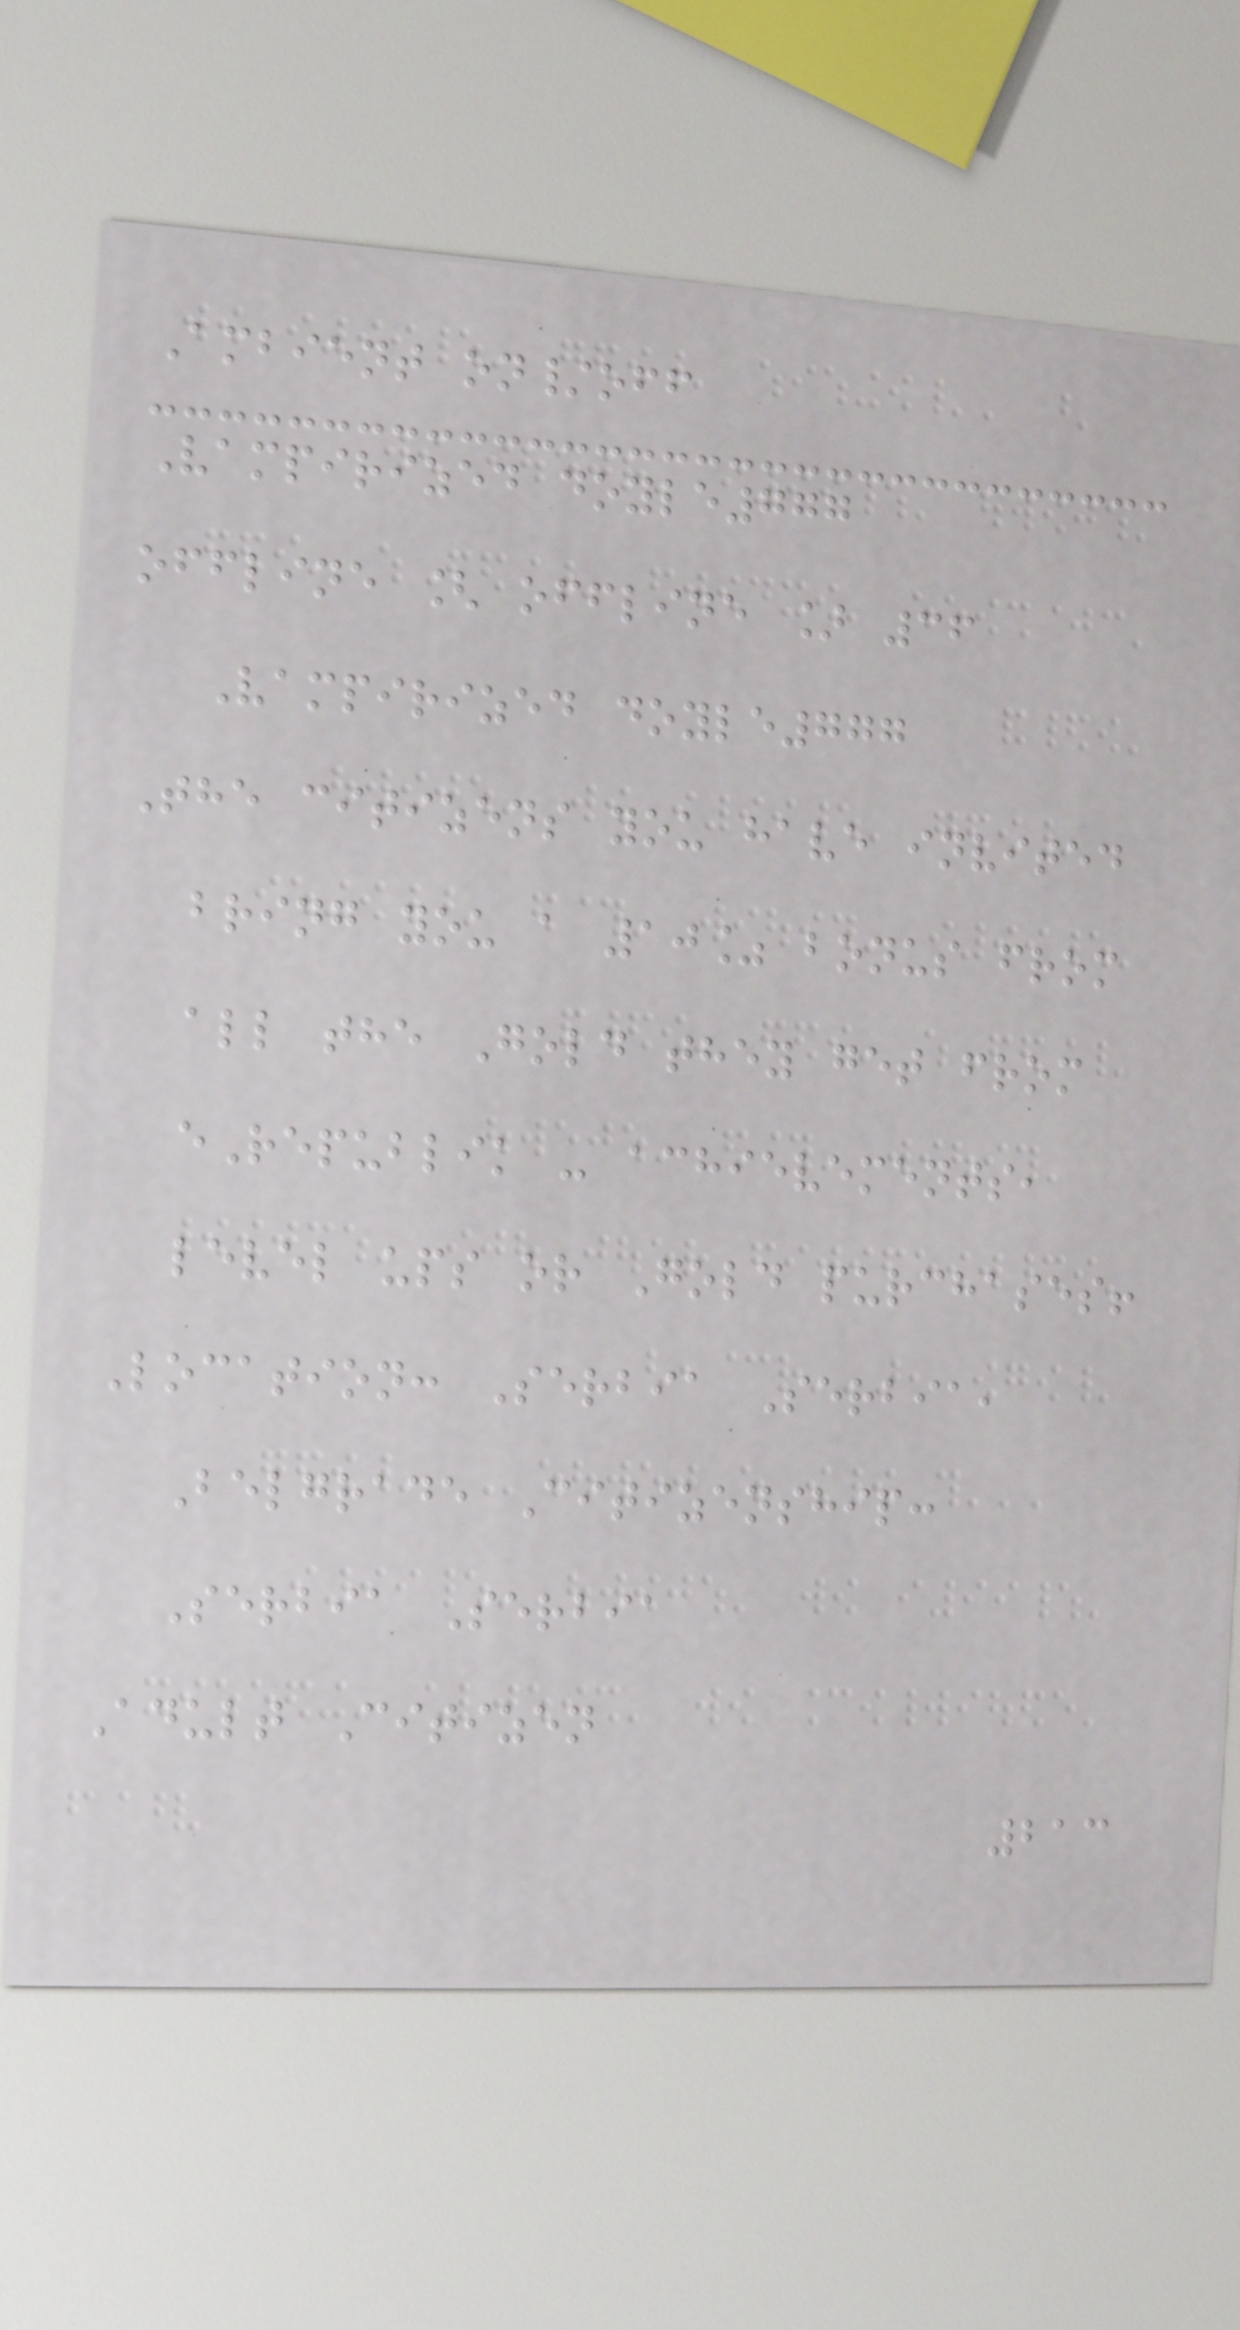Ambient on/off
Vampirized doyle777
offline [ offline ] 36
Vampirized doyle777
The citizens you have invited
bring you a 10% bonus from
all the Gold they get from
eRepublik - achievements,
level ups or Gold purchases!
Location: Serbia Serbia,
Belgrade Citizenship:
Serbia Serbia
Adult Citizen
213
